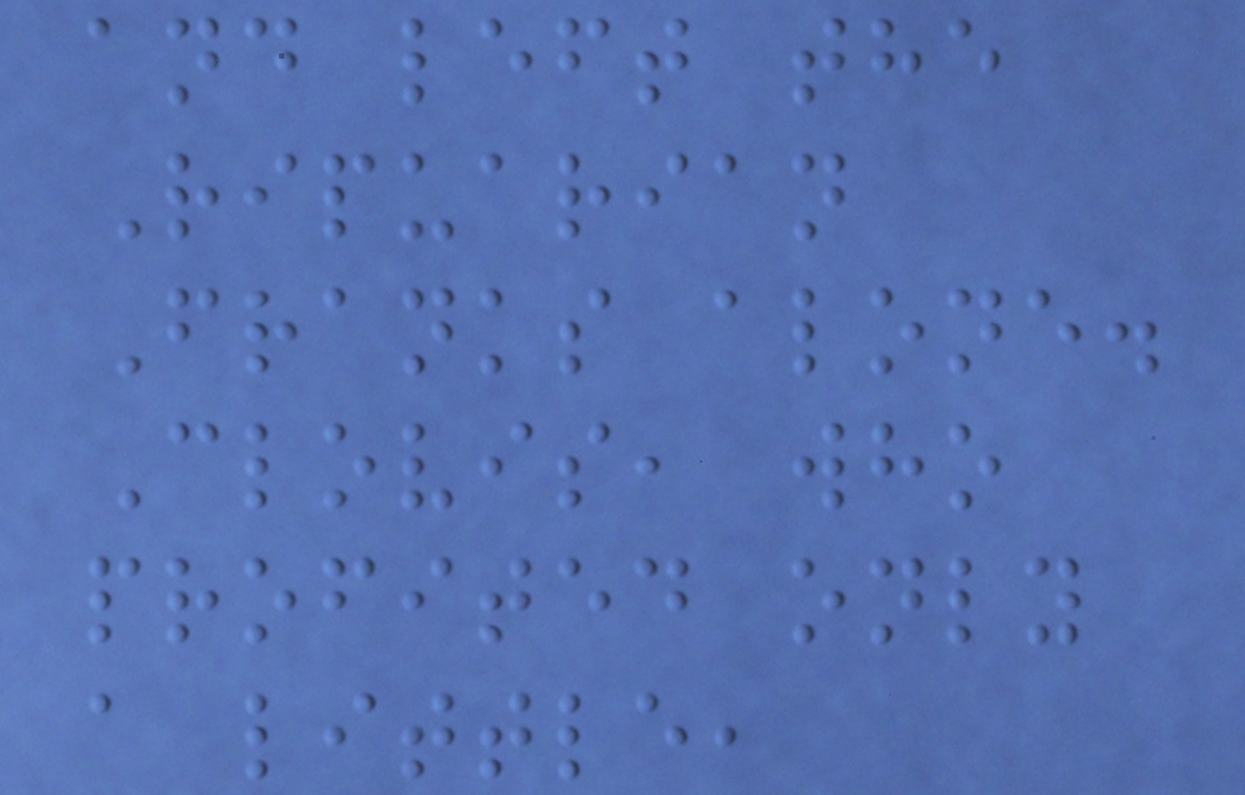and left the
Ripuarian
Franks alone.
Clovis, who
profited only
a little,
